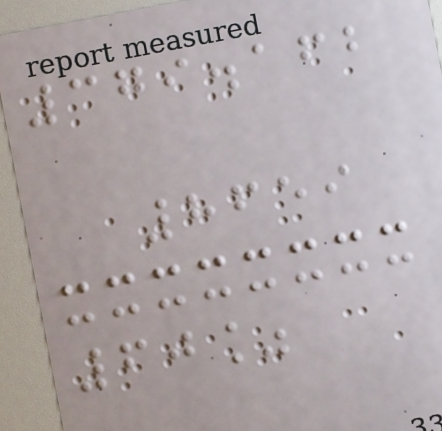379.162
8659
60%
